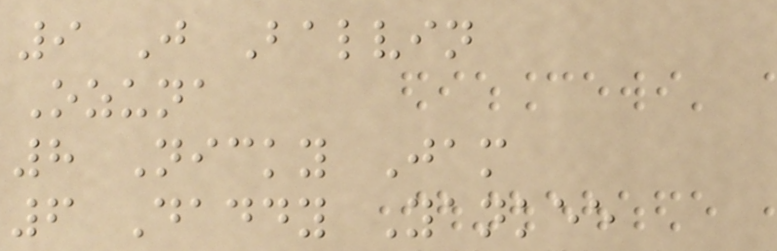9 J Balvin
Ozuna
8 Nicky Jam
6 Daddy Yankee
